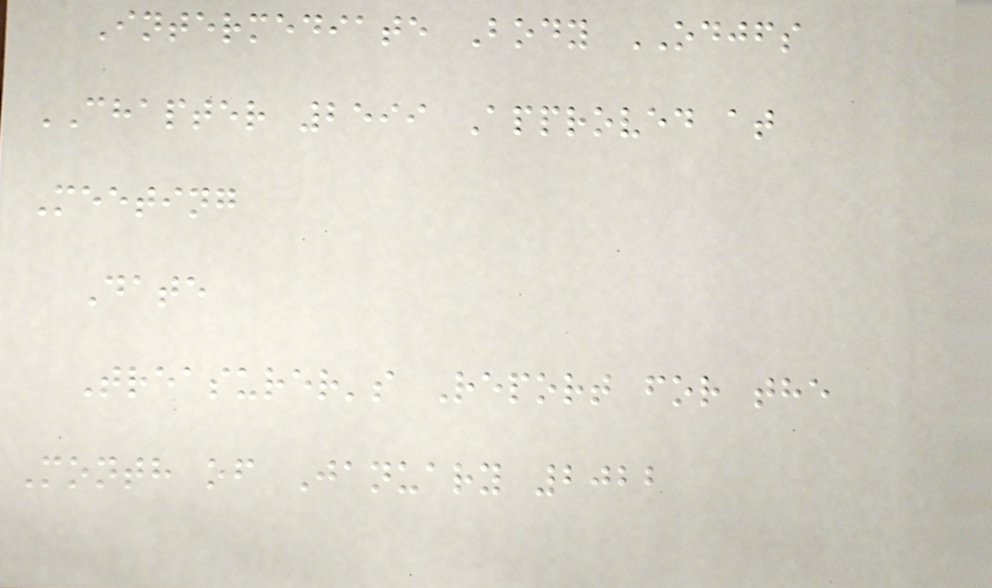Intermediate Body ODJFS
CHAPTER 2599 Approved at
Meeting
Date
Treasurer's Report for the
Month of January 2022
